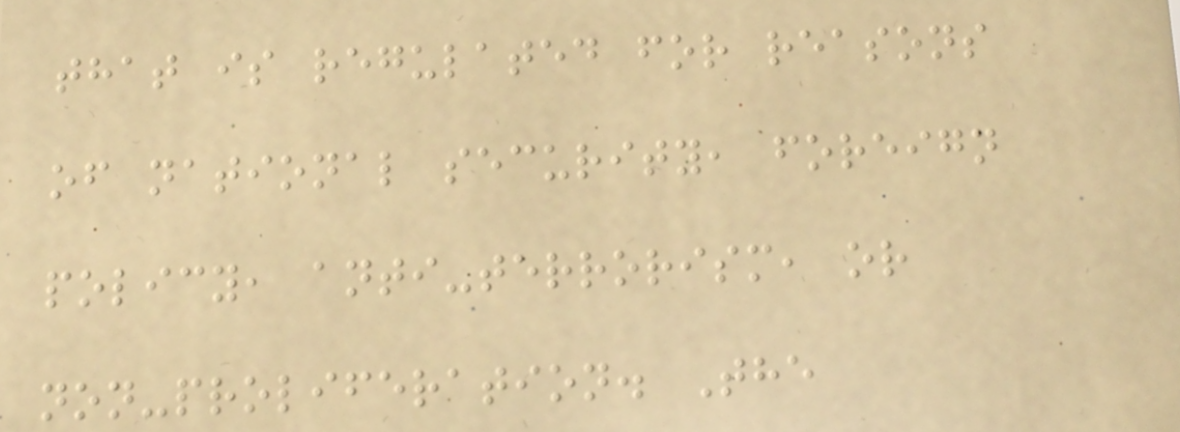that is regulated for reasons
of national security, foreign
policy, anti-terrorism, or
non-proliferation. The
